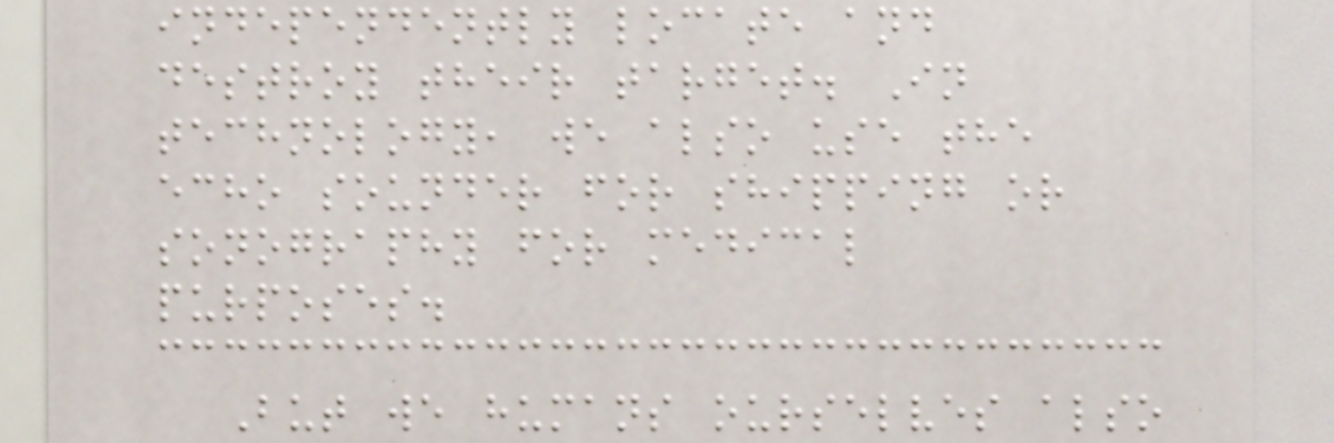independently locate and
destroy their target. In
technology, we also use the
echo sounder for shipping or
sonography for medical
purposes.
But we humans ourselves also
